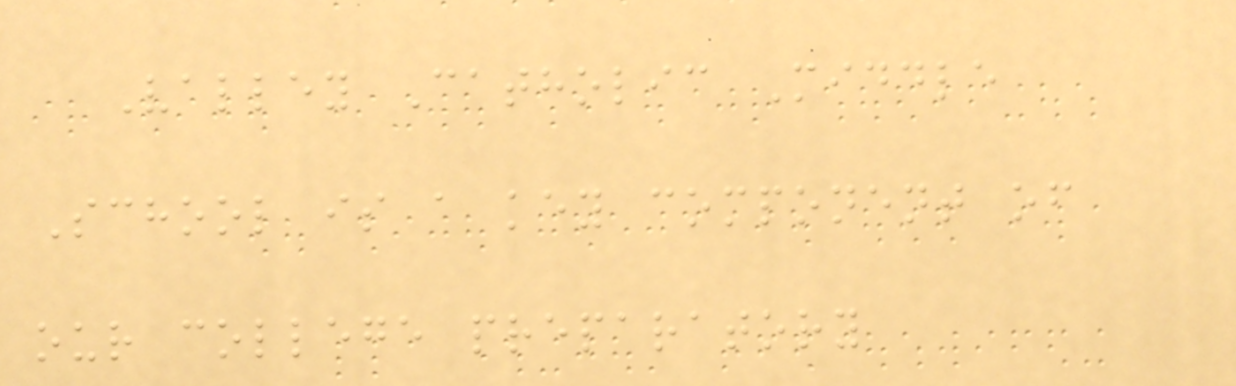Valley Catholic Middle
School is a key component of
our college preparatory
